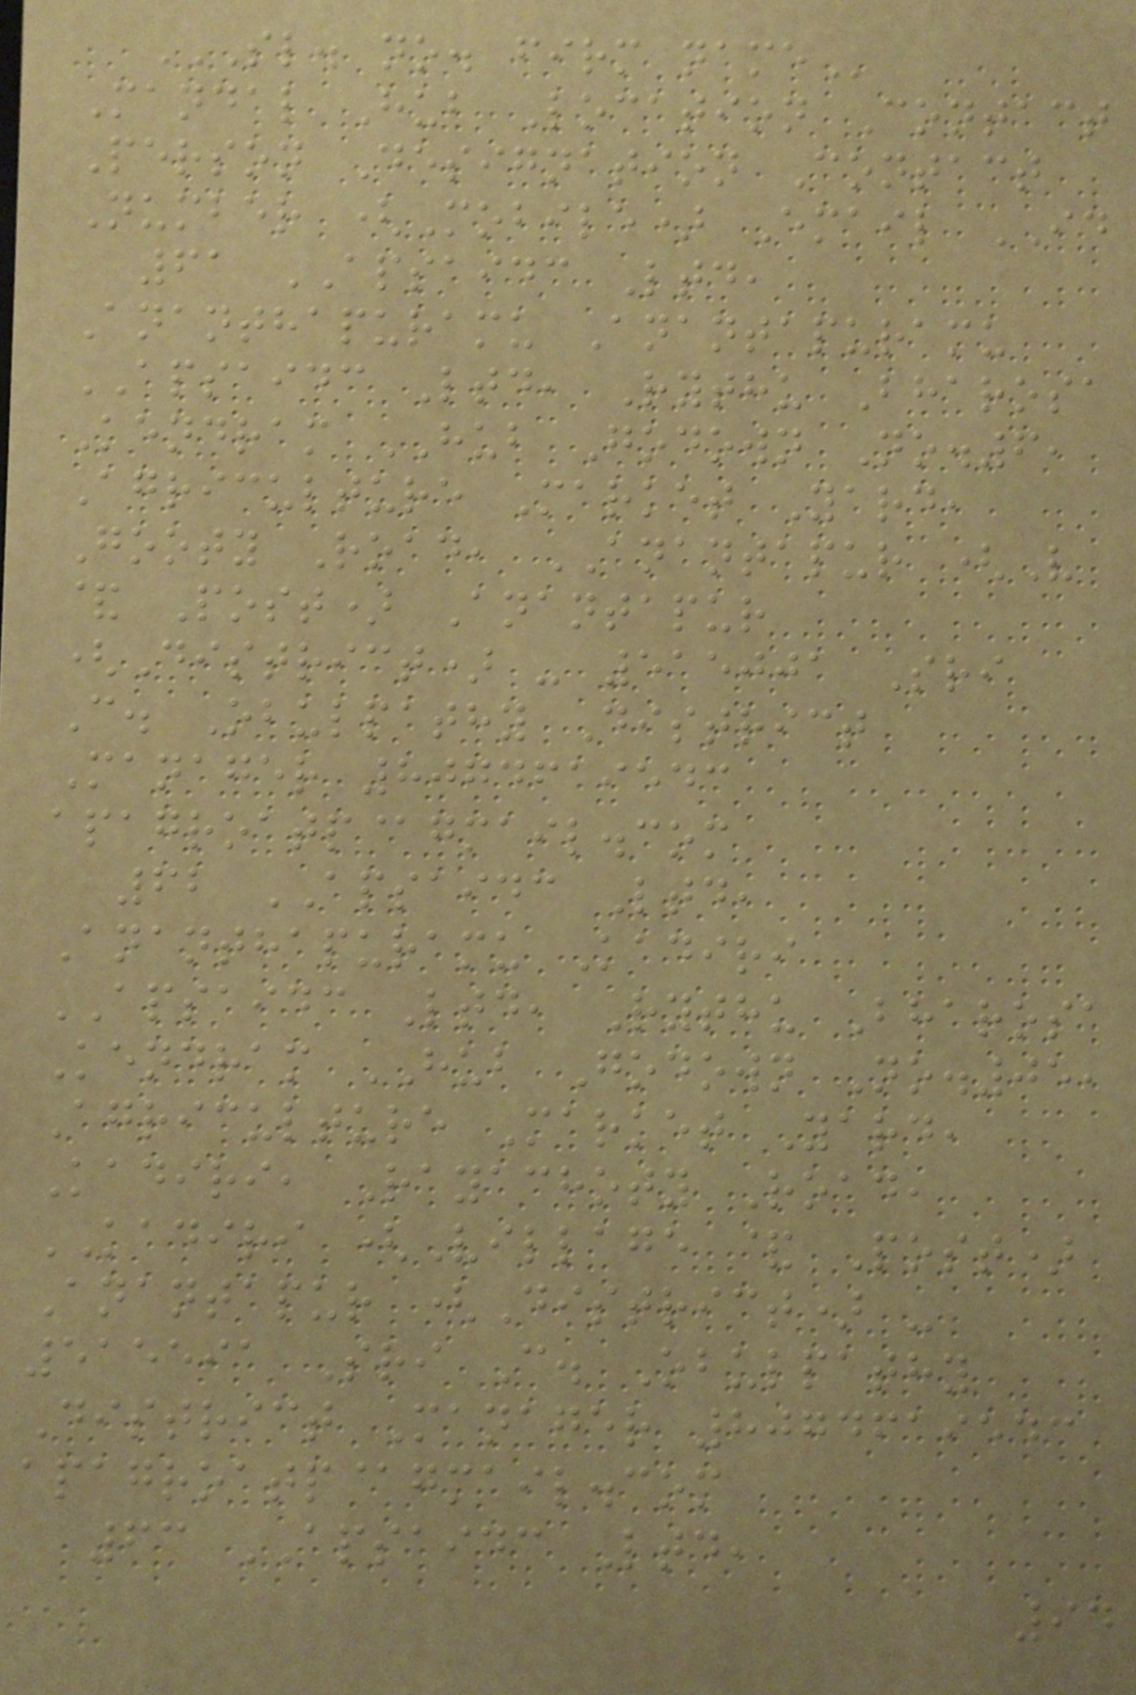SL. NO. FIRM NAME
Mandal Hub Location Contact
Person Designation Contact
Number (Mobile) Email ID
61 APSAIDC Ltd,
Ananthapuramu Anantapuramu
APSAIDC Ltd, Rythu Bharosa
Kendram HUB Godown No.6,
Agriculture Market Yard,
Gooty Road, ANANTAPUR (V
& Post) Anantapur
(District) - 515001 Sri
C. Obulpathy District
Manager 8074619543
apagroatp@gmail.com
62 APSAIDC Ltd,
Ananthapuramu Kadiri
APSAIDC Ltd, Rythu Bharosa
Kendram HUB Godown No.05,
Agriculture Market Yard,
Kadiri, Rayachoty Road,
KADIRI (Village & Post)
Anantapur (District) -
515591 Sri C. Obulpathy
District Manager 8074619543
apagroatp@gmail.com
63 APSAIDC Ltd,
94
